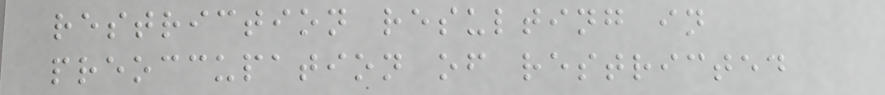restriction resulting in
preoccupation of restricted
